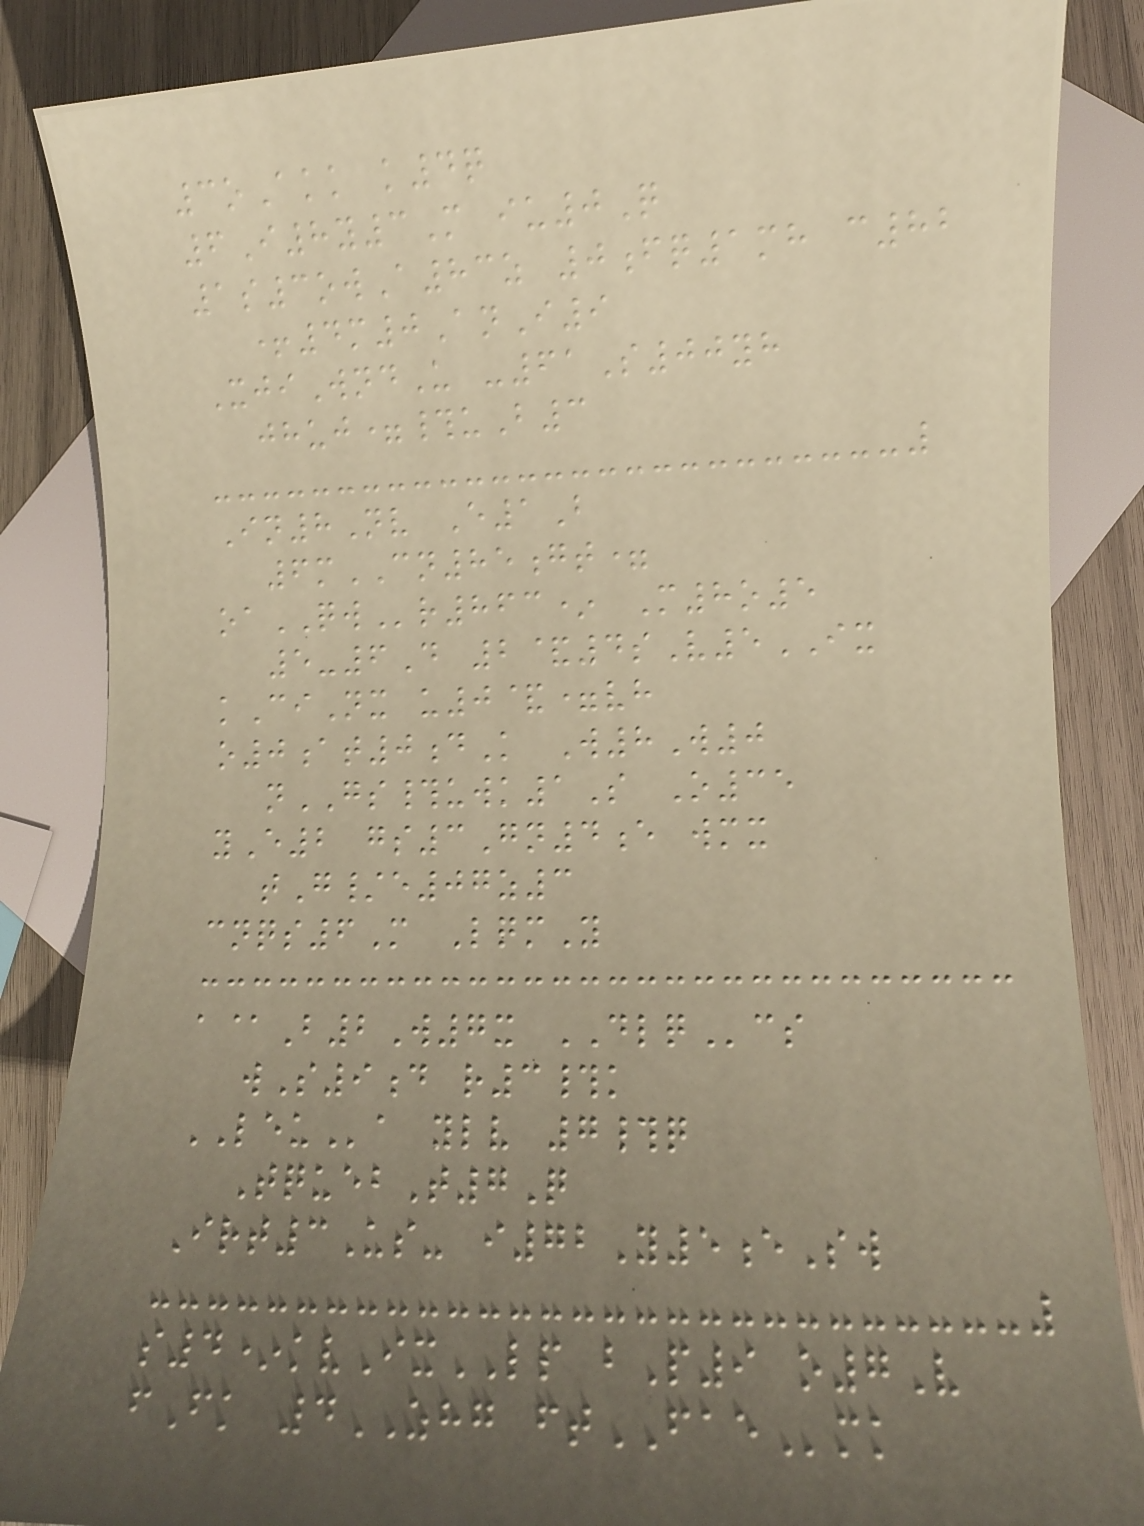3oAkk k4q
6I8y3M iu0Q
1s3owA83z 0fq1mh c82
+4m0AnI9
XjiWndU -61S00yh
jhuj=#uB3
In8Nv E1B
6mCN85gt=
oaQWr863* M8o5
5-6D 2&4sV5IX
kCiNx u0&=vh
o0at0dK W8W0
nGS#uwk1S O35
yE2 gs3Gn4e wmx
tG/e07z3
cnqs6M LqmY
a@B2W7x DLQcs
wS9d r3#k
LEUa ylv 7#q
TquebT7Q
Irt3Us- i72Y5eSw
s4*kvIxLP bP9 o7V
fFk 4ZHG ftFAEmk
